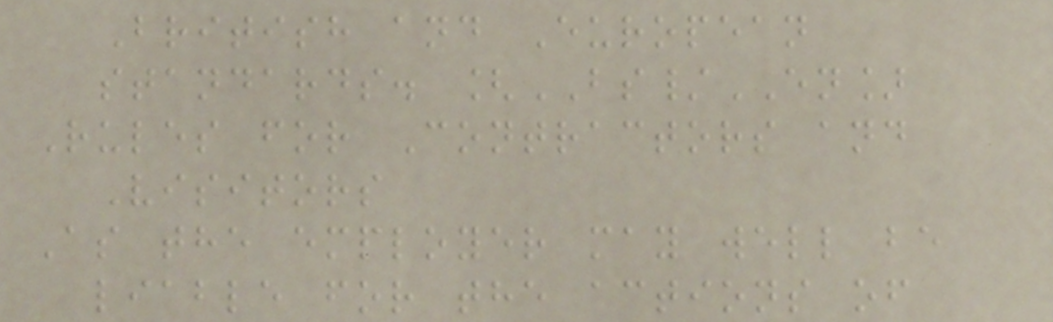British and European
standards. [BS/EN]
Rules for Contractors and
Visitors
As the employer may well be
liable for the actions of
